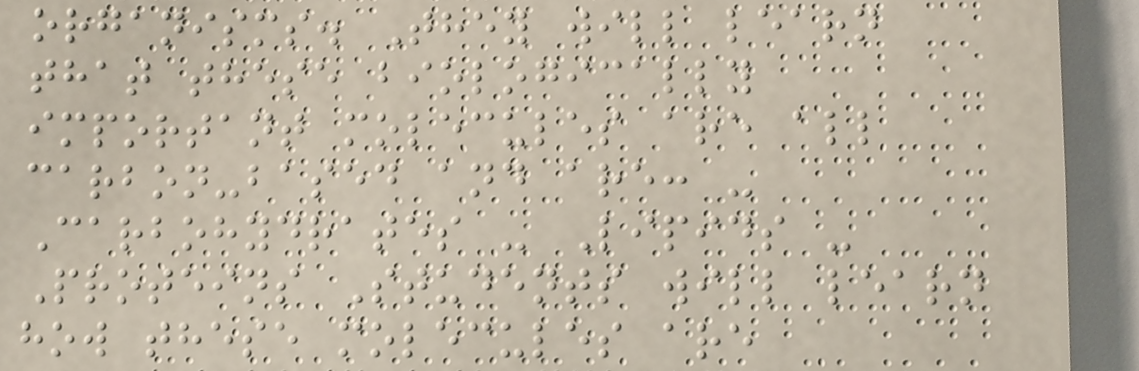organisms. They will learn
that these biologically
important molecules are all
carbon-based and are: -
Carbohydrates - Lipids -
Proteins Students will learn
how these molecules are
